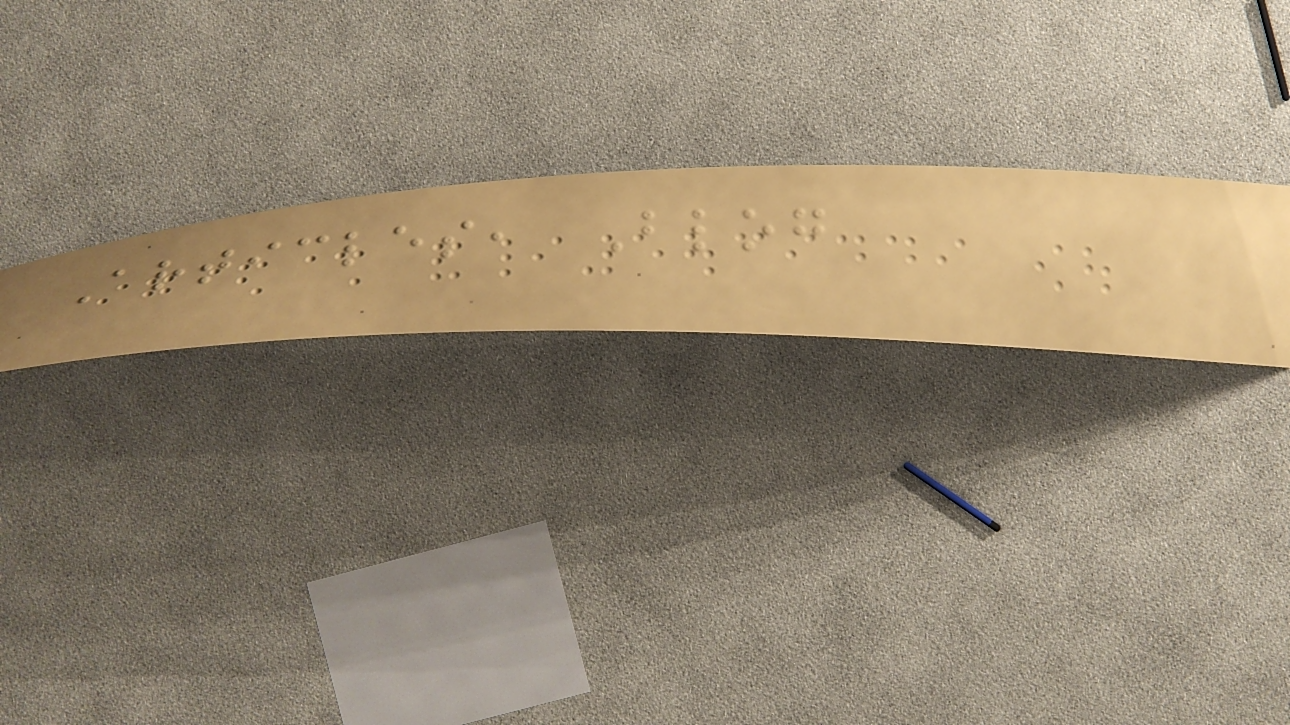Articles, Blog
